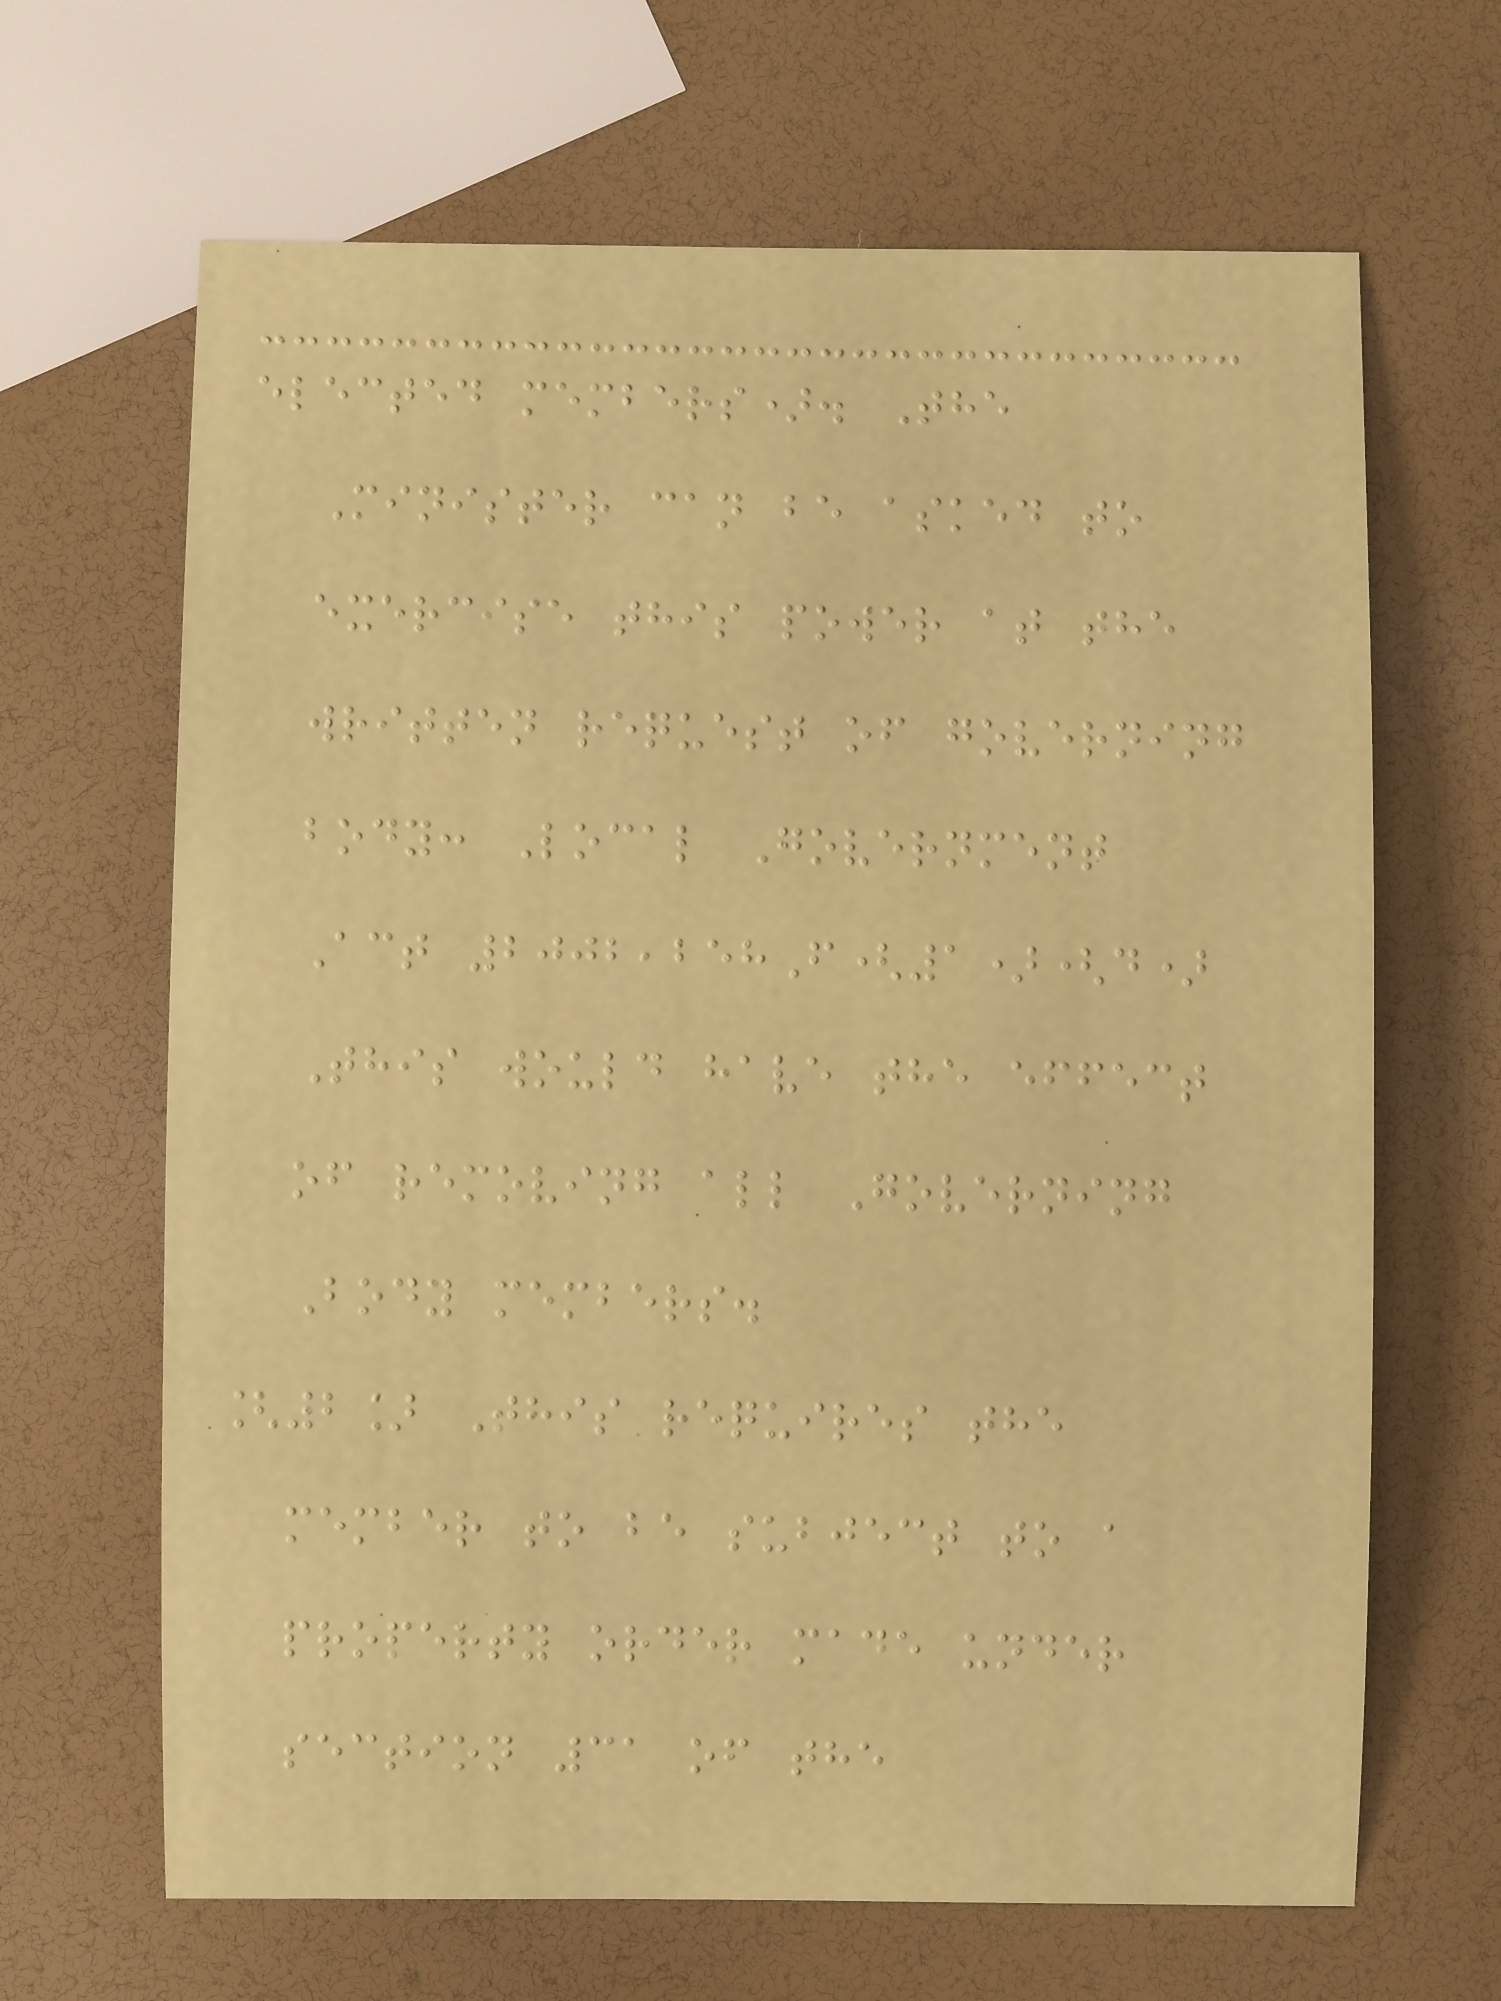elected members). The
Minister can be asked to
exercise this power at the
written request of governing
body: Local Government
Act 2002,258F(1)(d)
This would have the effect
of removing all Governing
Body members.
[2] This requires the
member to be subject to a
property order made under
section 31 of the
